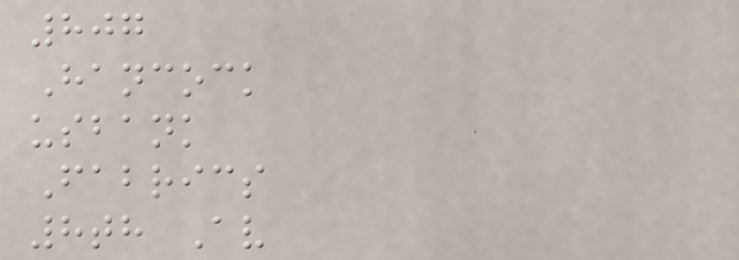807
Hancock
usbank
Fabrics
8th Av
